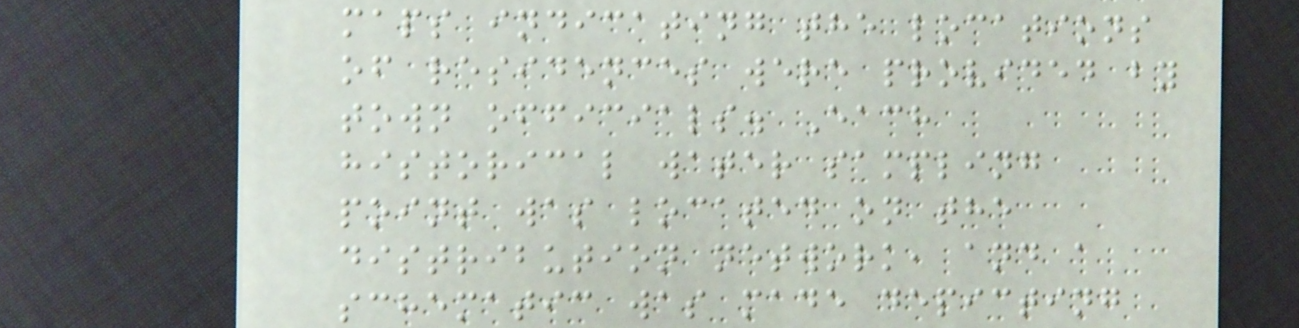maps indicating the locations
of residences were provided by
town officials. Each
historical water sampling
point was located on the
distribution network, and a
schematic was made depicting
